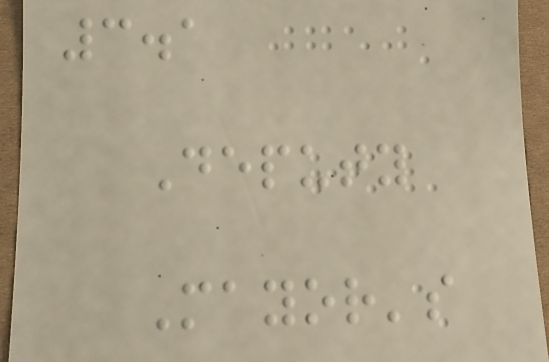3.1
Deputy
Mayor's
